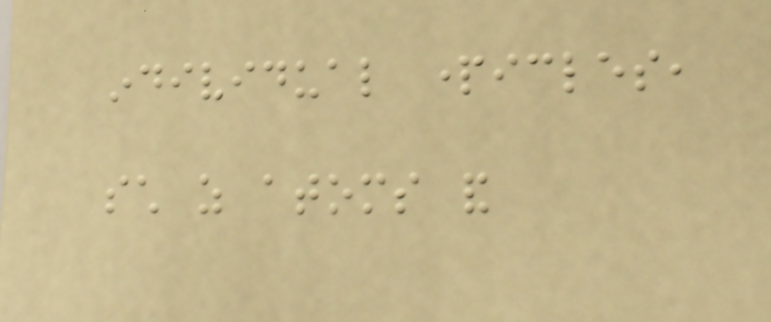individual particles,
such as atoms and
